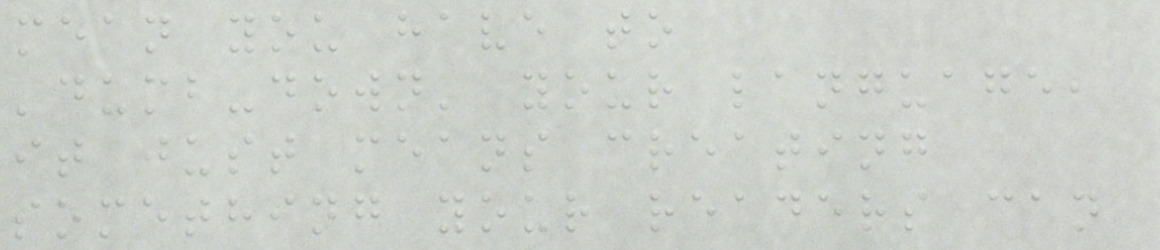mean you have to
'dumb-down' your language,
it just means creating
something your readers can
